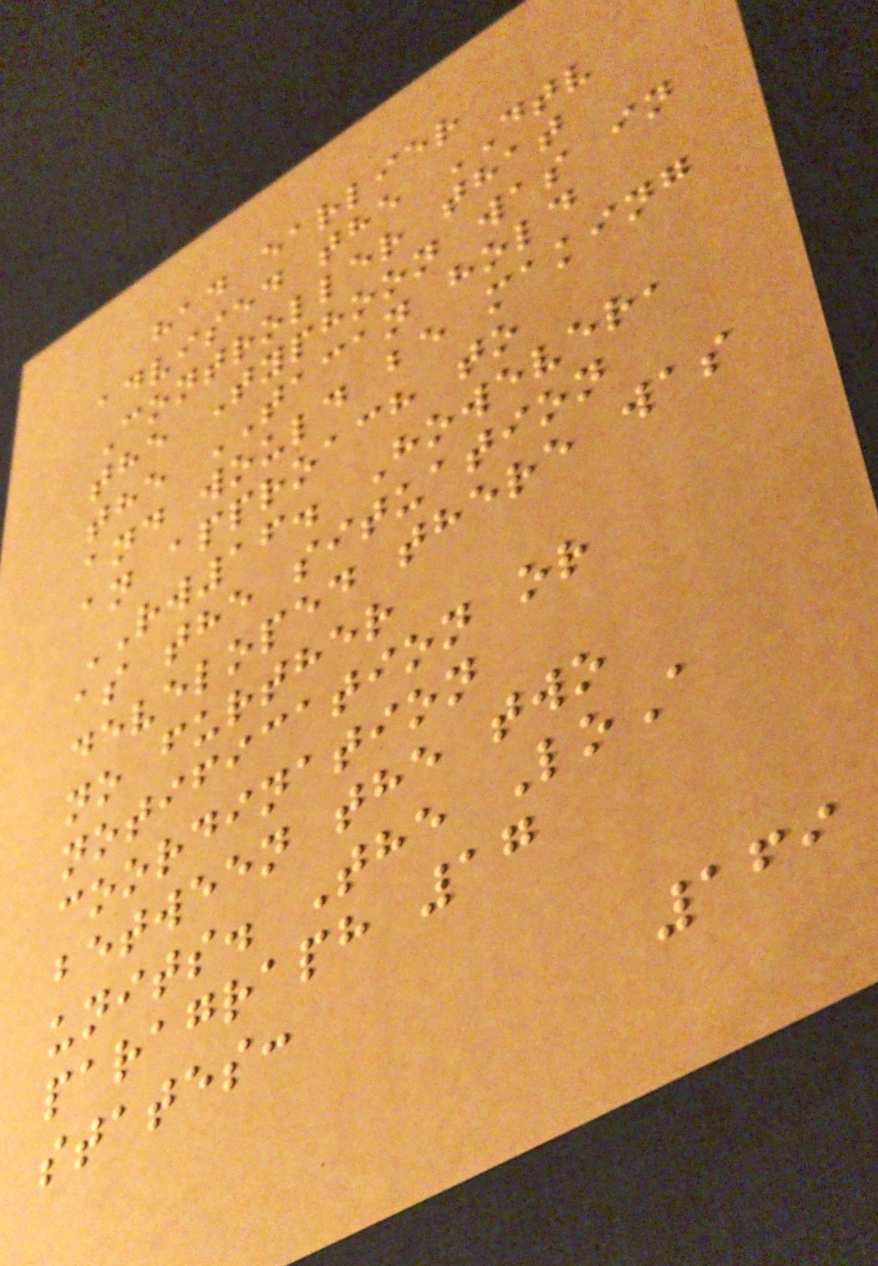had earlier
advised the DTV
Controller that
the Typhoon was in
the TACAN hold
and would be making
an approach to
RW16. However,
as the situation
developed there was
no further
notification or
coordination
between the two
units. The LoA
paragraph 17
states:
169
